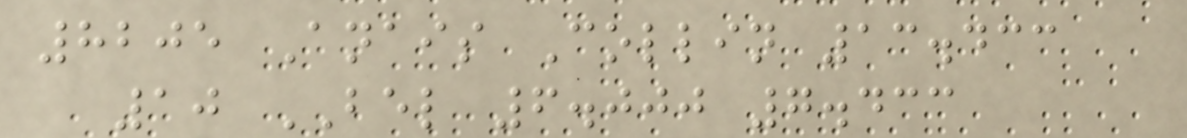8205 Anais Collin 13.433
10 BEL 6.000 7.433
